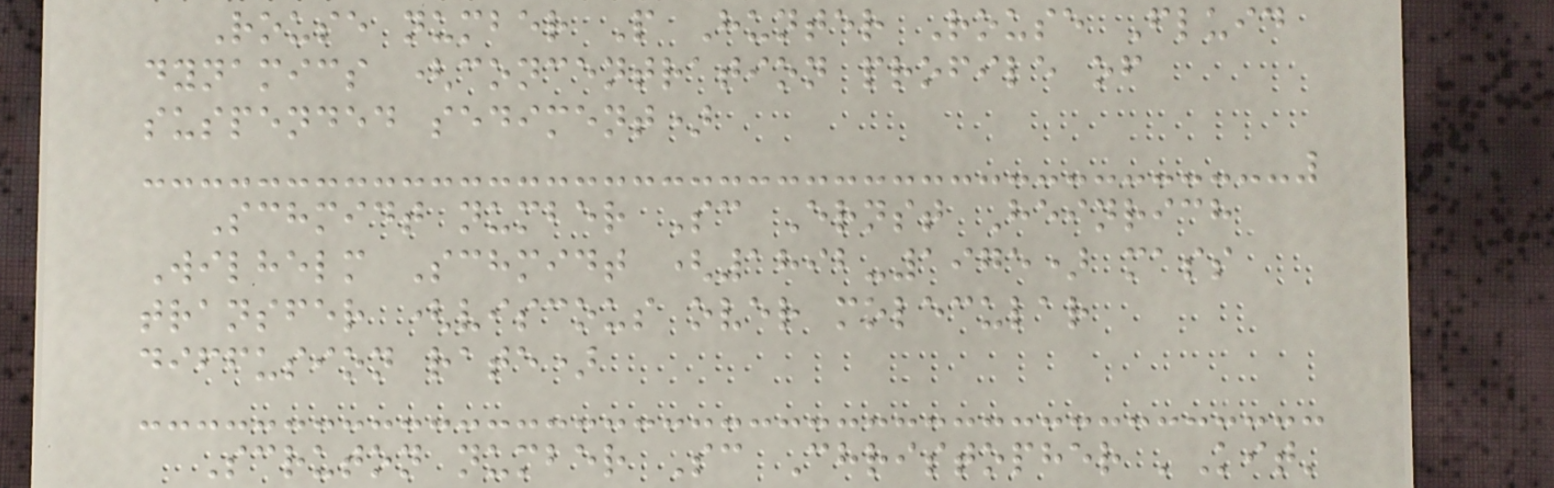Rouse number P Hunter Rouse Fluid
dynamics (concentration profile of
suspended sediment)
Schmidt number Sc Ernst Heinrich
Wilhelm Schmidt (1892-1975) mass
transfer (viscous over molecular
diffusion rate)
Scruton number Sc Christopher 'Kit'
